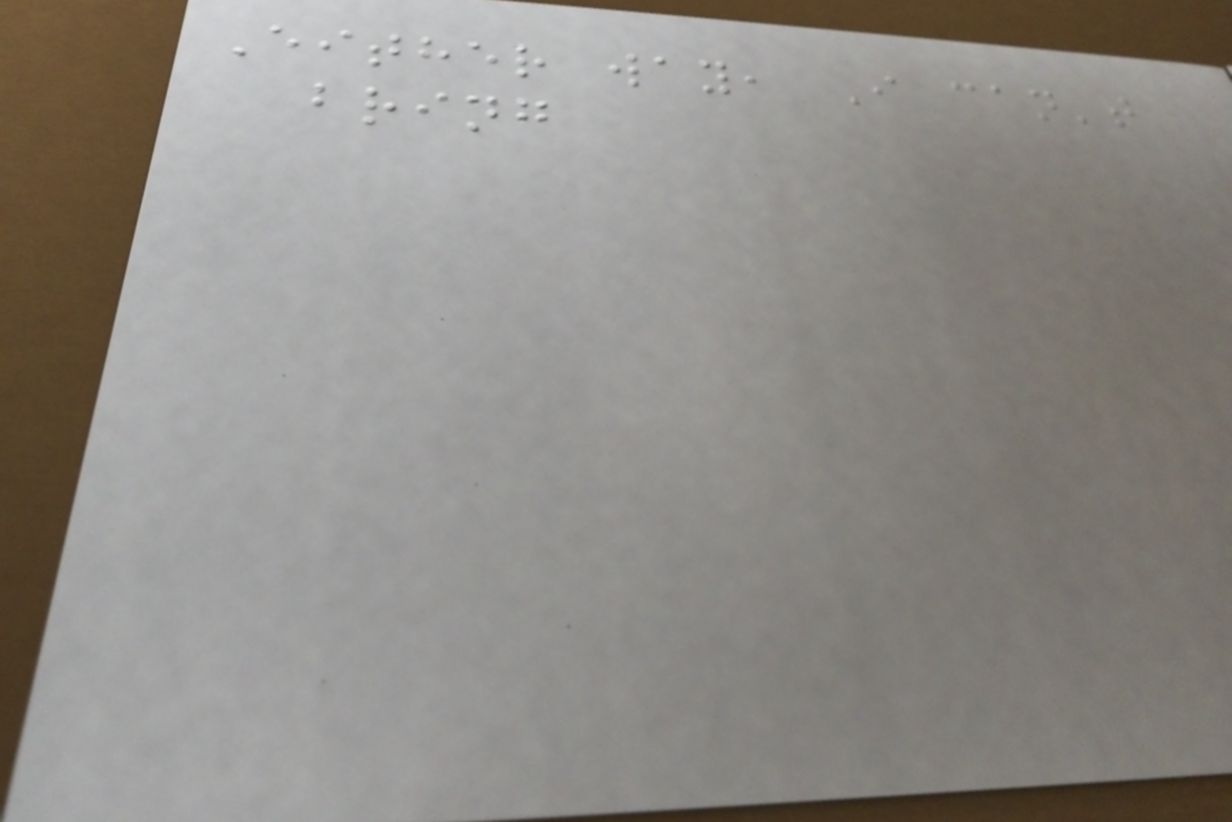Either way, I can't
bring
